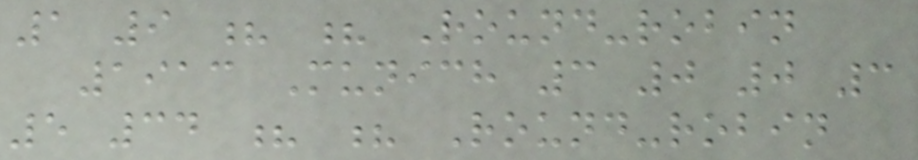1 9 ? ? Round-robin
1913 Munich 3 0 0 3
5 34 ? ? Round-robin
